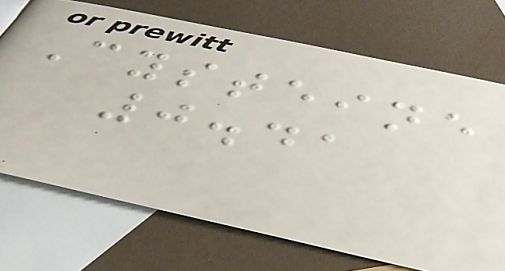Cysteine
0.41
